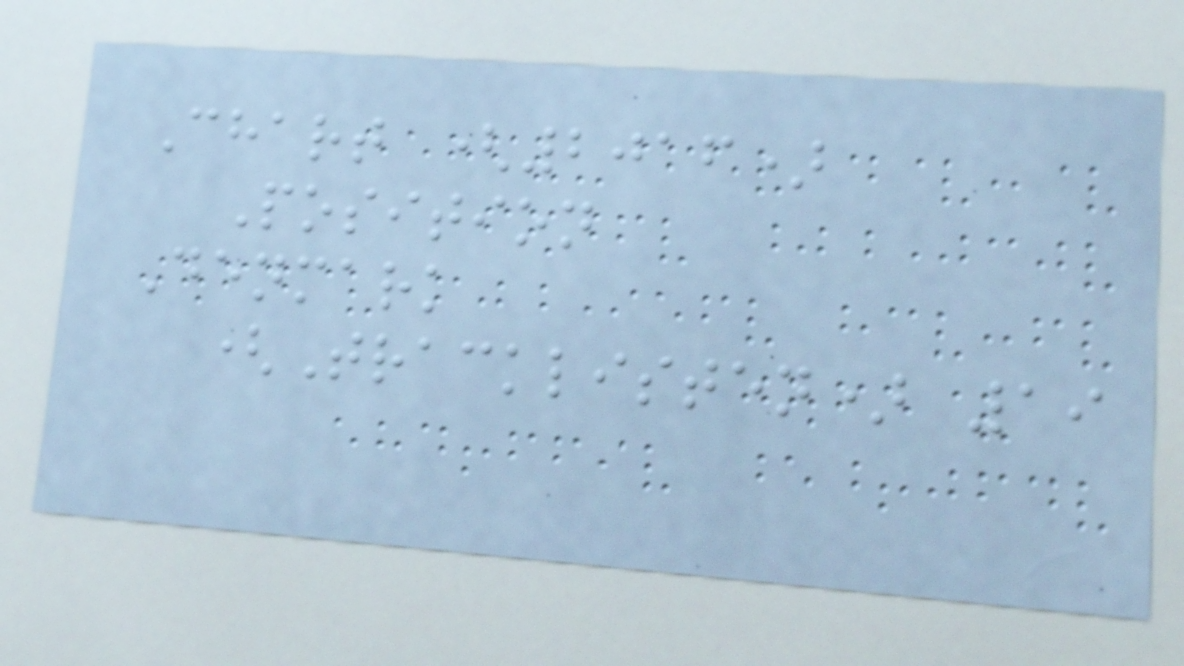Chart (2016)
Position
Denmark
(Tracklisten) 19
